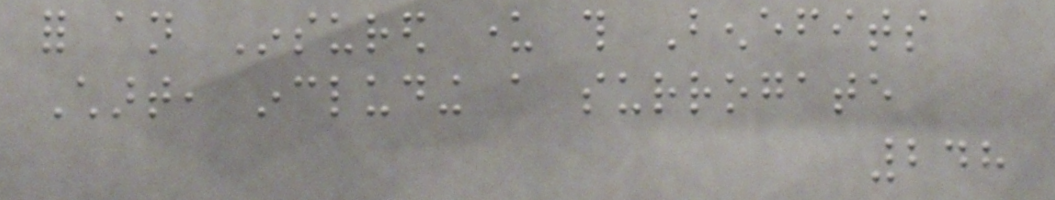for an Insured under this Benefits
Chart, including a surrogate
248
